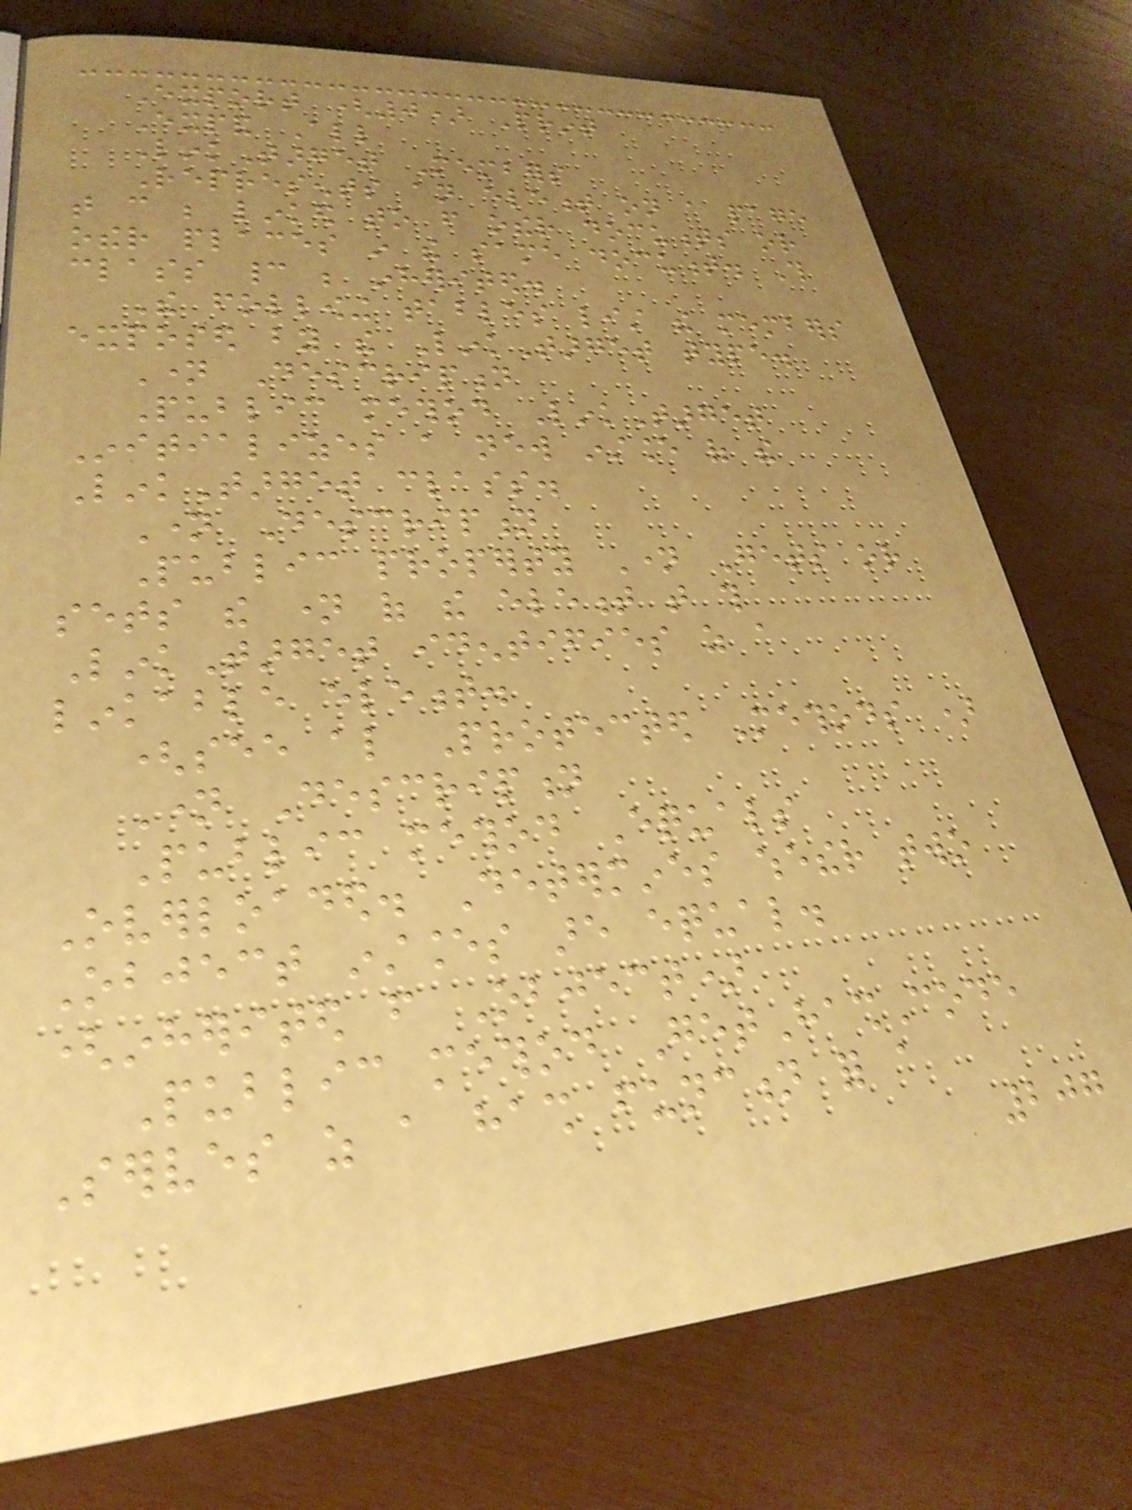Export (0) Print
Expand All
LinkTarget Members
Represents an element on a page
that can be linked to from other documents or
other places in the same document. This
class cannot be inherited.
The following tables list the members
exposed by the LinkTarget type.
Name Description
Public method LinkTarget
Initializes a new instance of the
LinkTarget class.
Name Description
Public property Name Gets or
sets the name of the element that this
LinkTarget identifies as a
linkable element.
(see also Protected Methods )
Name Description
Public method Equals
Overloaded. Determines whether two
Object instances are equal.
(inherited from Object)
Public method GetHashCode
Serves as a hash function for a
207
